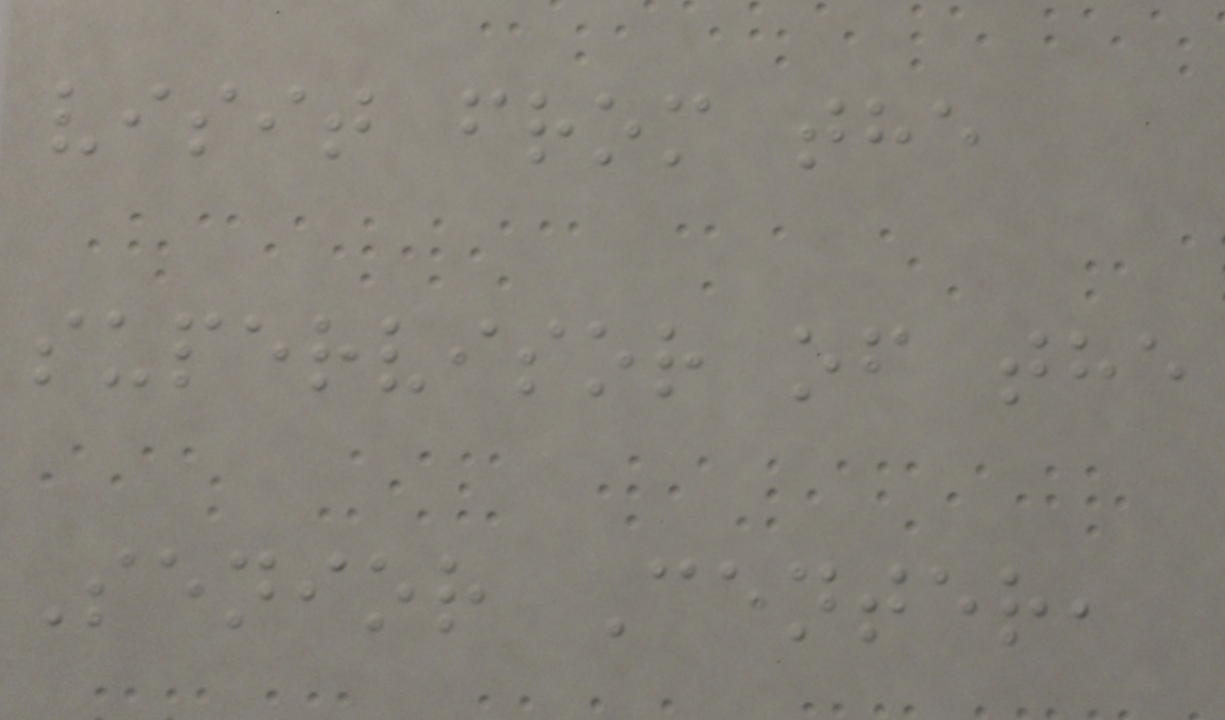visit from the
supervisor of the
Senior Center,
